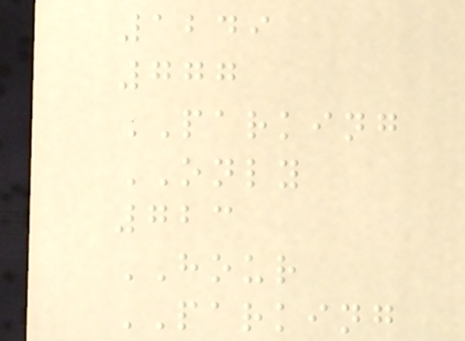1249
777
PARKING
ONLY
723
HOUR
PARKING
